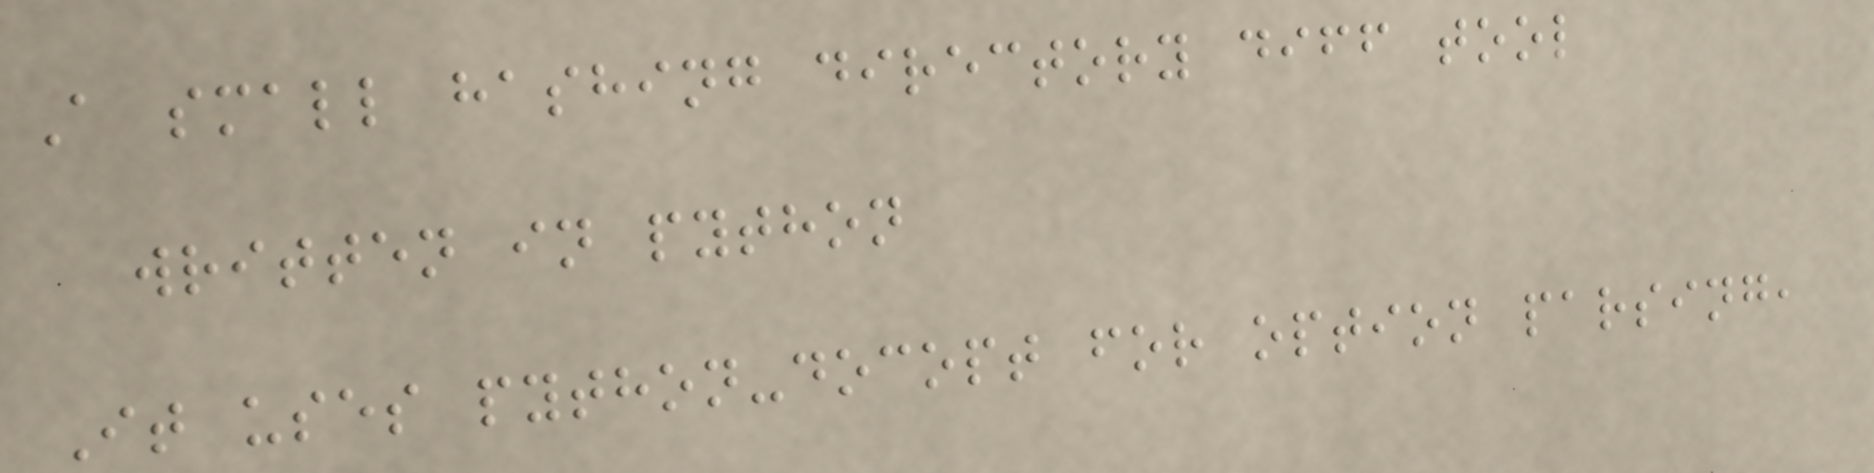A small hashing directory diff tool
written in python
It uses python-docopt for option parsing,
